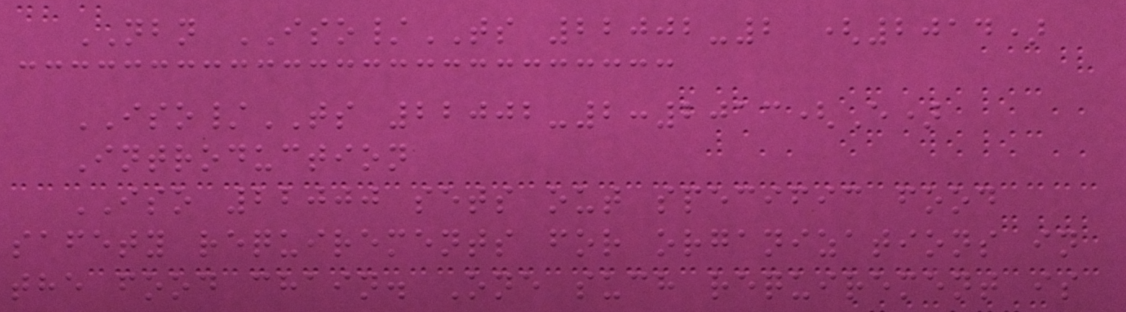NBN ISO/TS 22002-2 (2014)
ISO/TS 22002-2:2013(E)
Introduction
ISO 22000 sets out specific food
safety requirements for organizations in
the food chain. One such requirement is
